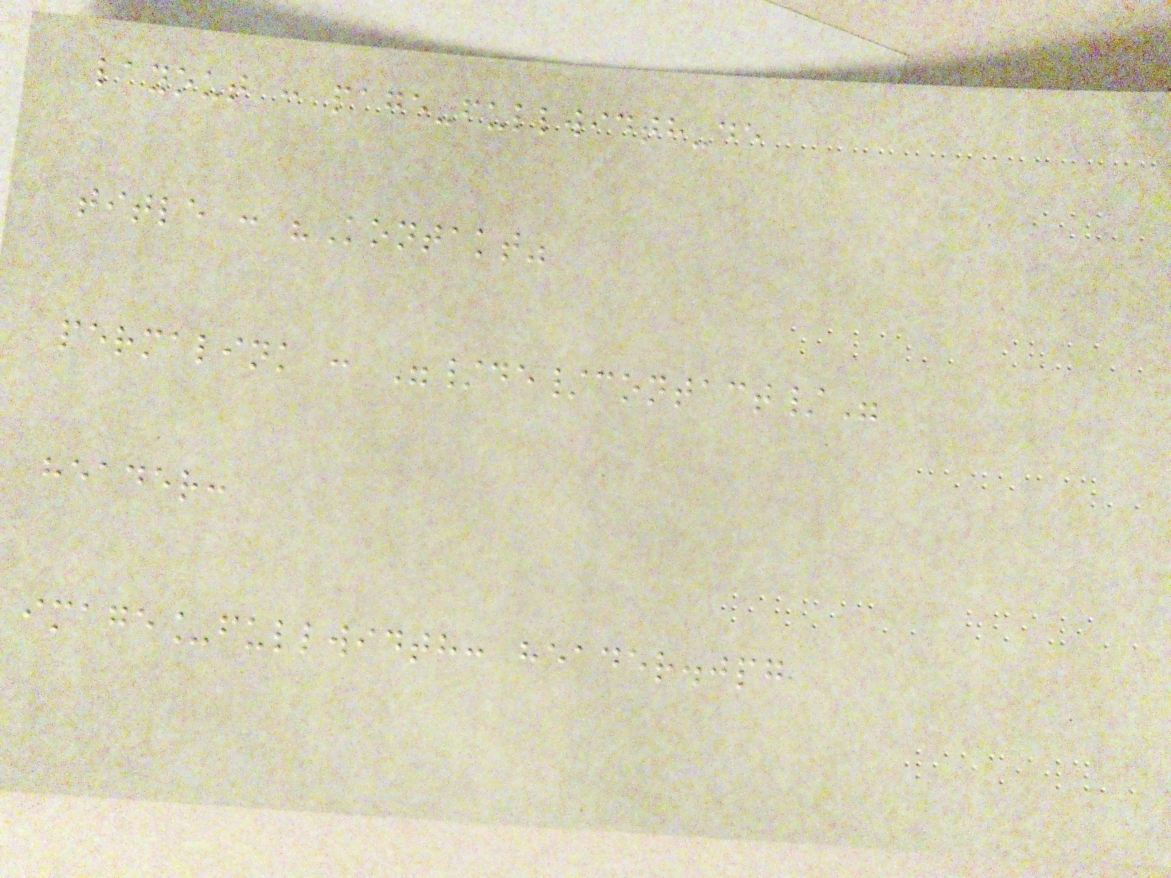layout : page-fullwidth-de
title : "Kontakt"
permalink : "/de/contact/"
header:
image_fullwidth: header.jpg
